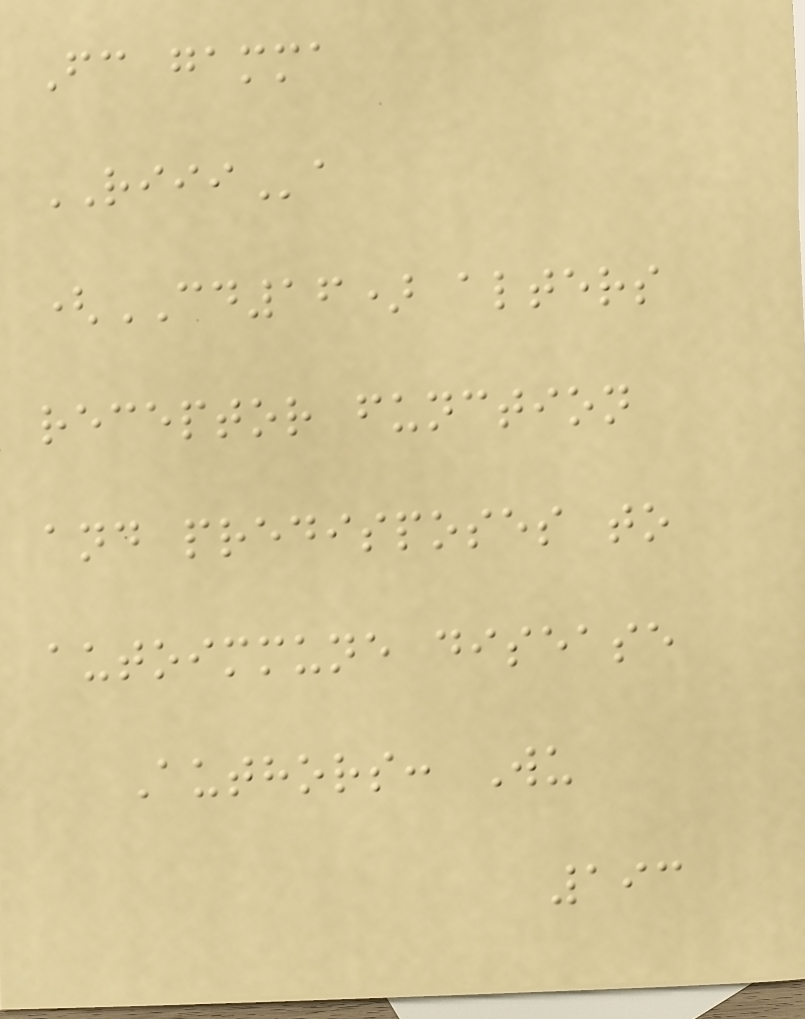Fc gamma
RIIIa
(CD16) alters
receptor function
and predisposes to
autoimmune disease
Authors: Wu
193
